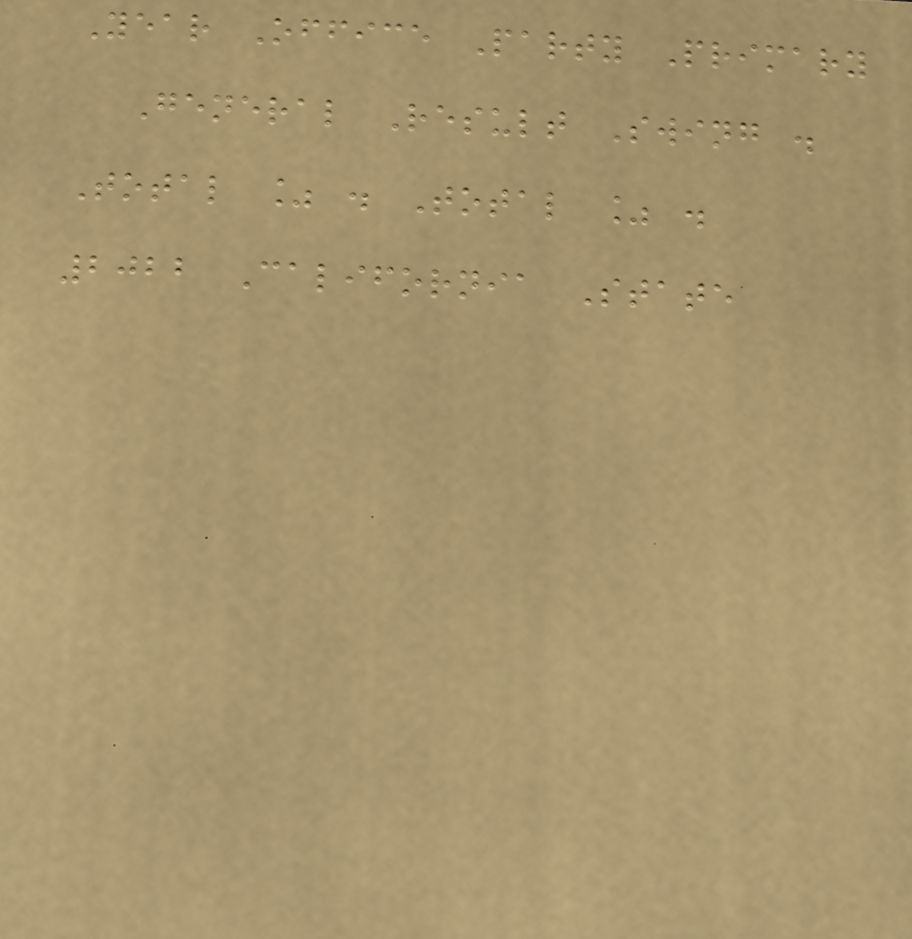Year Office Party Primary
General Result Swing .
Total % . Total % .
2022 California State
